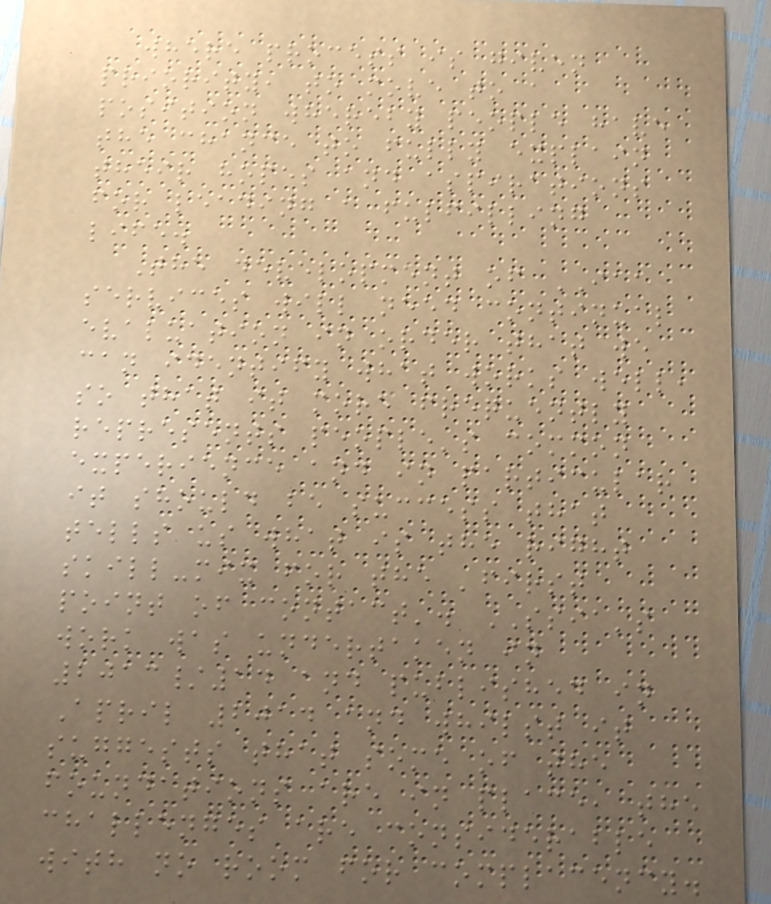where process is given
priority, to move to a
position whereby people have
the chance to fully explain
their hopes and aspirations
for leading a fulfilling
life.
The development of IAA
services will need continual
evaluation in order that we
can identify what works well,
so that it more frequently
represents people's common
experience and in particular
it should be success that
tells us what is the right
skill-mix for the 'first
point of contact'. SSIA's
work was undertaken in
2013/14 and published in
April 2014 and whilst it
suggests that some of the
foundations are in place, the
challenges are considerable
with no room for complacency.
